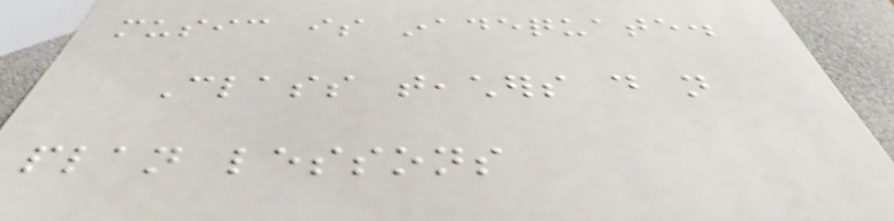music is inadequate.
Class teachers do not
plan lessons
